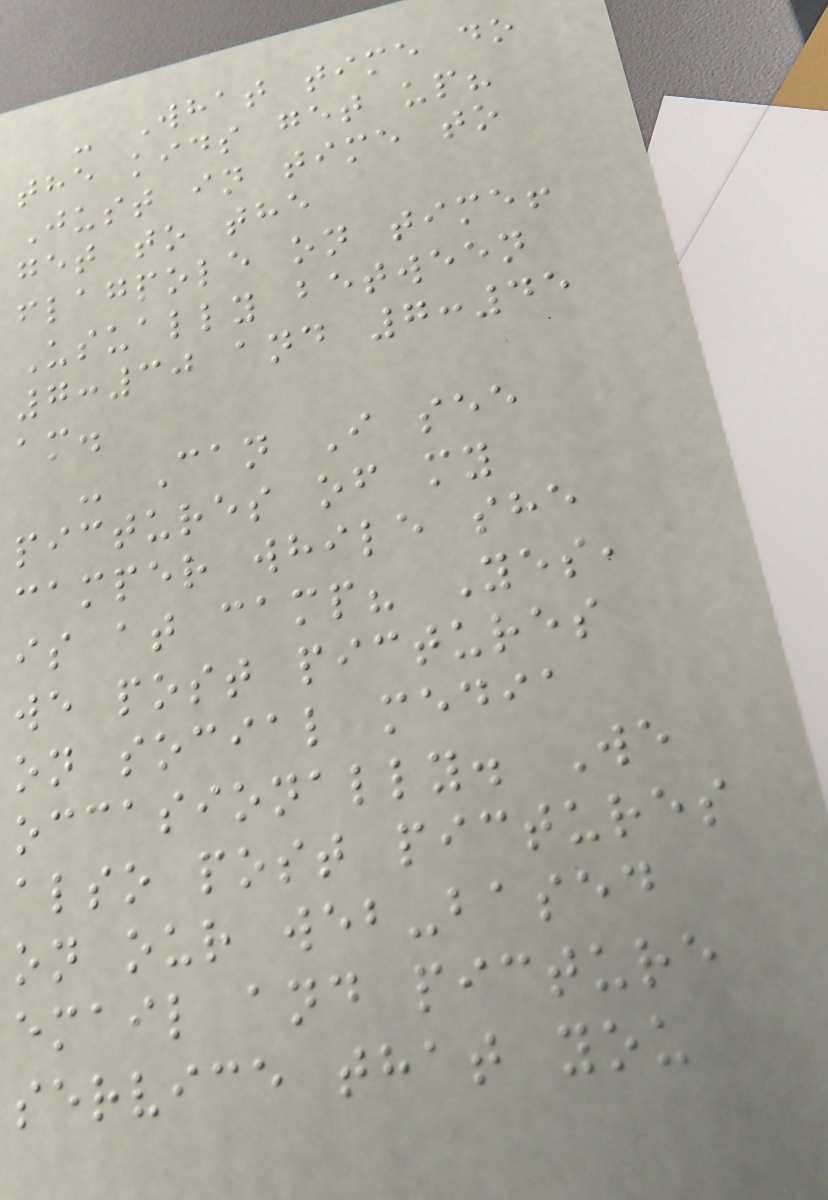- What time do
the kids get up?
Just in time to
get to the
flagpole on time!
Usually between
7:30 and 7:45
am.
- Can I see
pictures of my
camper while she
is at camp? Yes,
we post pictures
on social media
occasionally. We
also post pictures
on our web-based
email and picture
service that you
